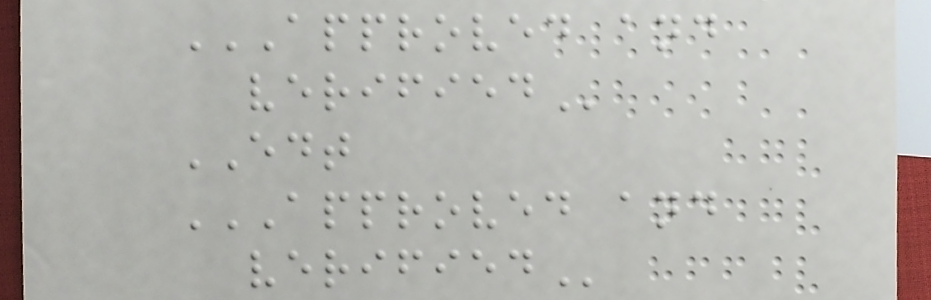APPROVED AND
VERIFIED
EDT
APPROVED AND
VERIFIED
